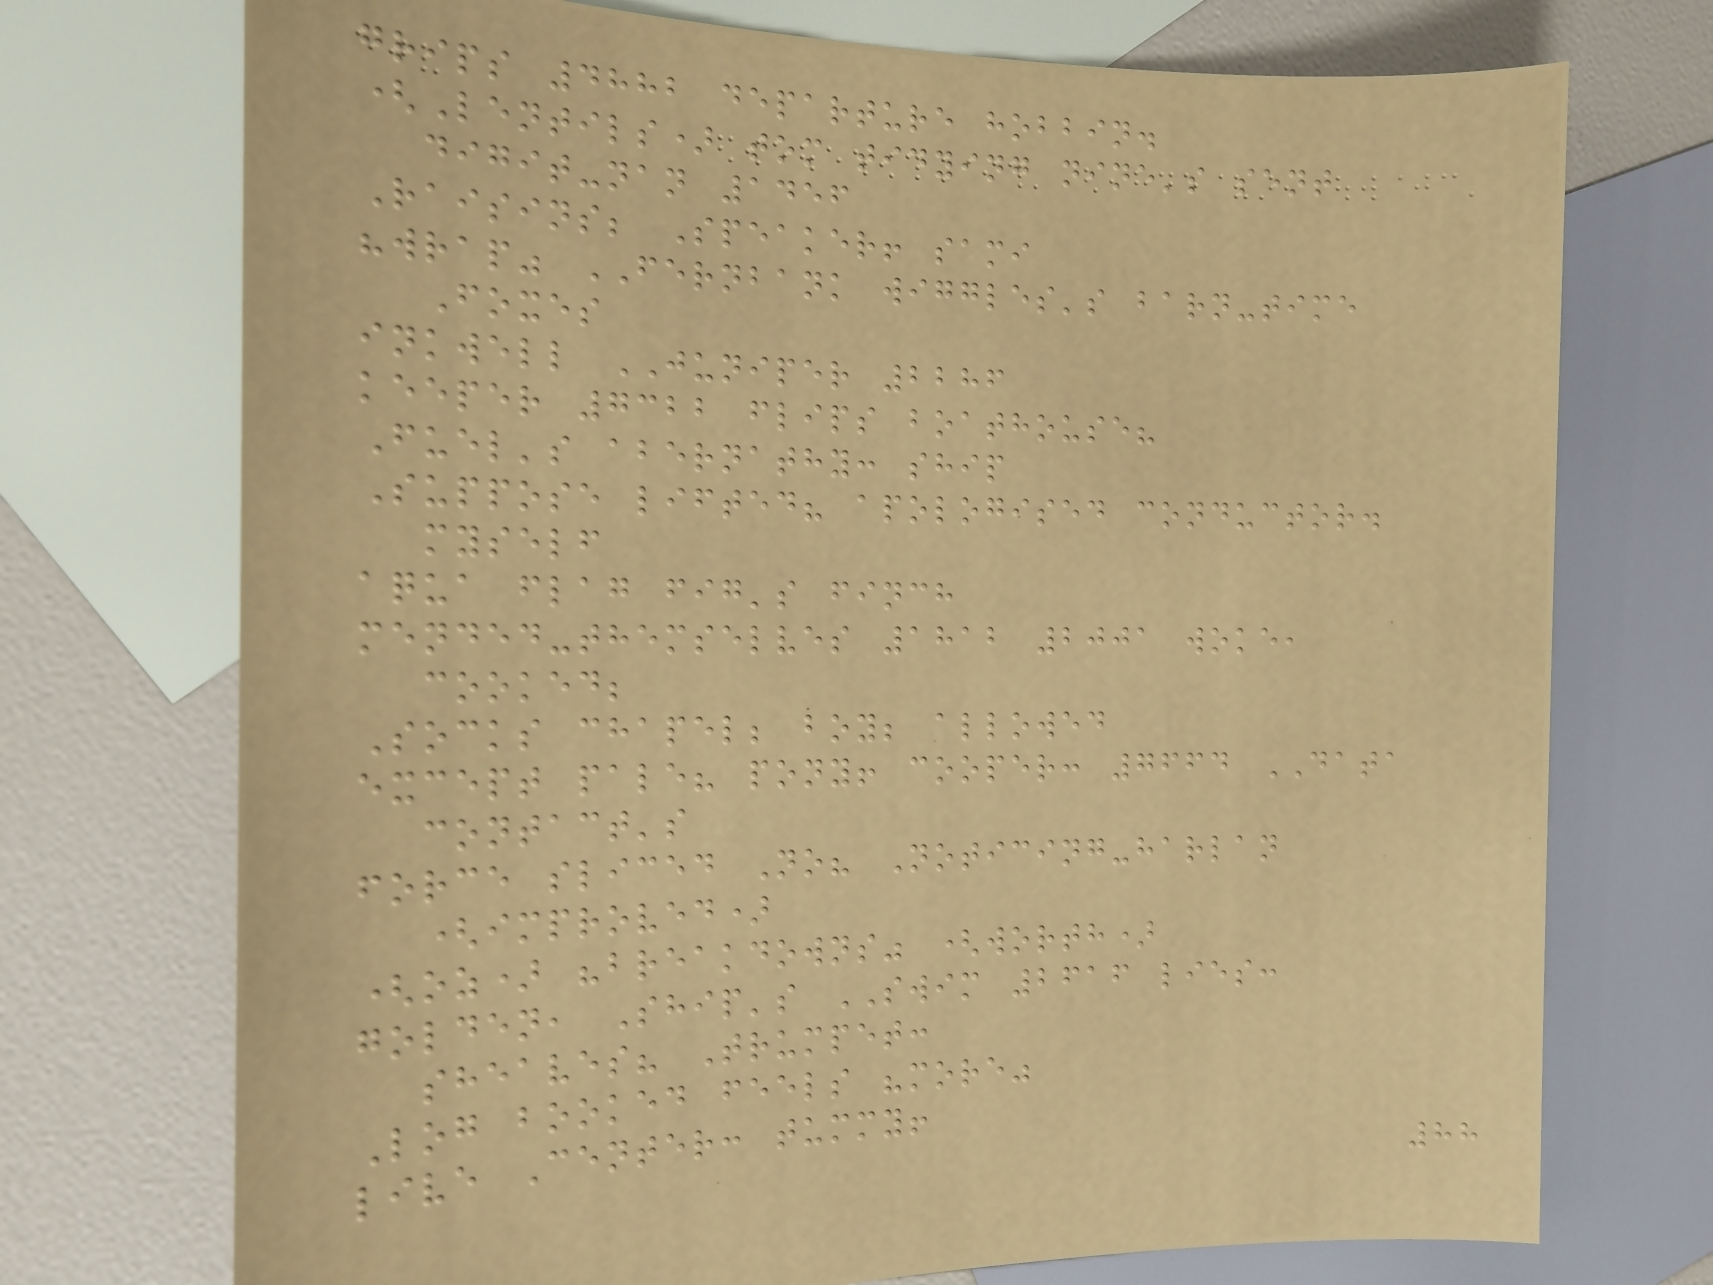grips 4882 departure hobbin.
(Lentils) tom tidying nine's sent
digit-nan 1456
Raisins; Speaker! sami
"wrap" FERNBANK wiggles's barn-time
Foxes
inkwell JUNIPER 2286
keeper 7322 flips boathouse?
Fuel's abernathy: ship
Suppose lifted? apologised conductor.
myself
aqua flag fig's finch
mended-themselves 1812 2001 woke,
cooked;
Socks chapel; boy; allowed
except pale? pony! cooper: 7664 DATA
contact's
force sliced No? Noticing-harlan
(improved)
(oz) "breakdowns" (worth)
golden, Ship's SWIM 2616 lies:
sheaves? Trumpet:
Log booked feels "more"
live Center: tummy!
88
